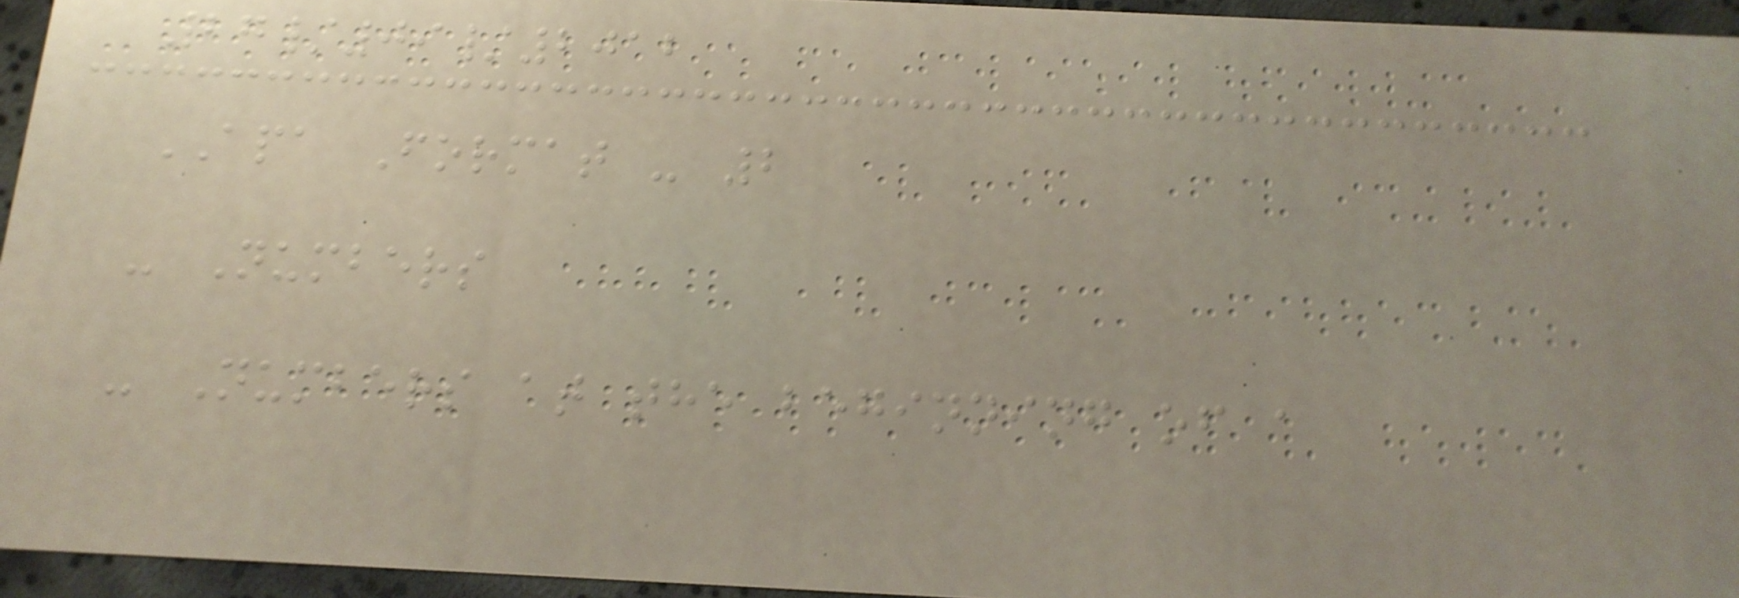27/09/2012
APA Format - 2
- Numbers
- Numbers at the beginning of a
